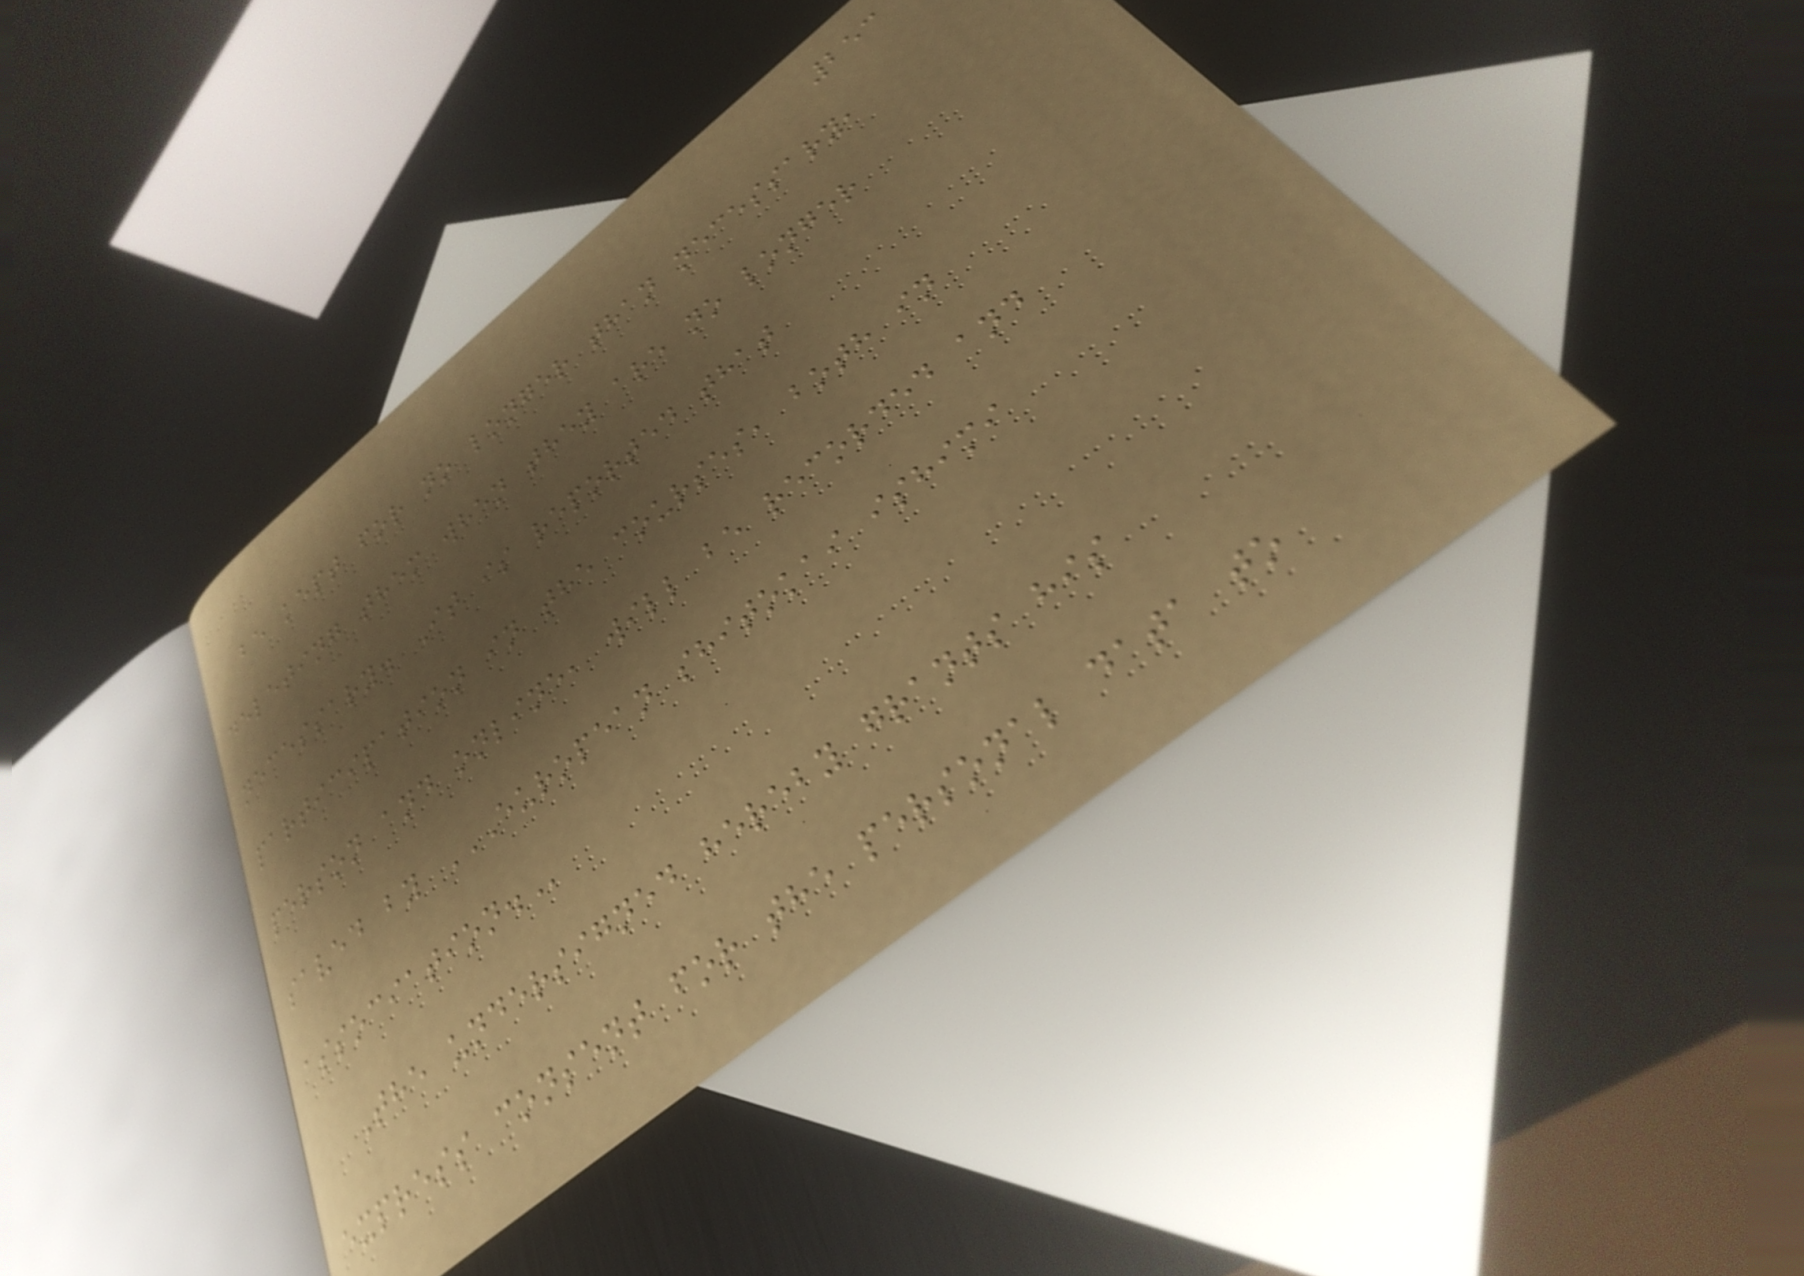253
be kept for no longer than necessary,
deleting them when they are no longer
necessary. It is reported that
participation in the courses, both in
person and online, will be recorded and
saved by EUROPEAN SHITOKAI ISHIMI
ASSOCIATION.
The undersigned hereby grants his
express consent for the personal data to
